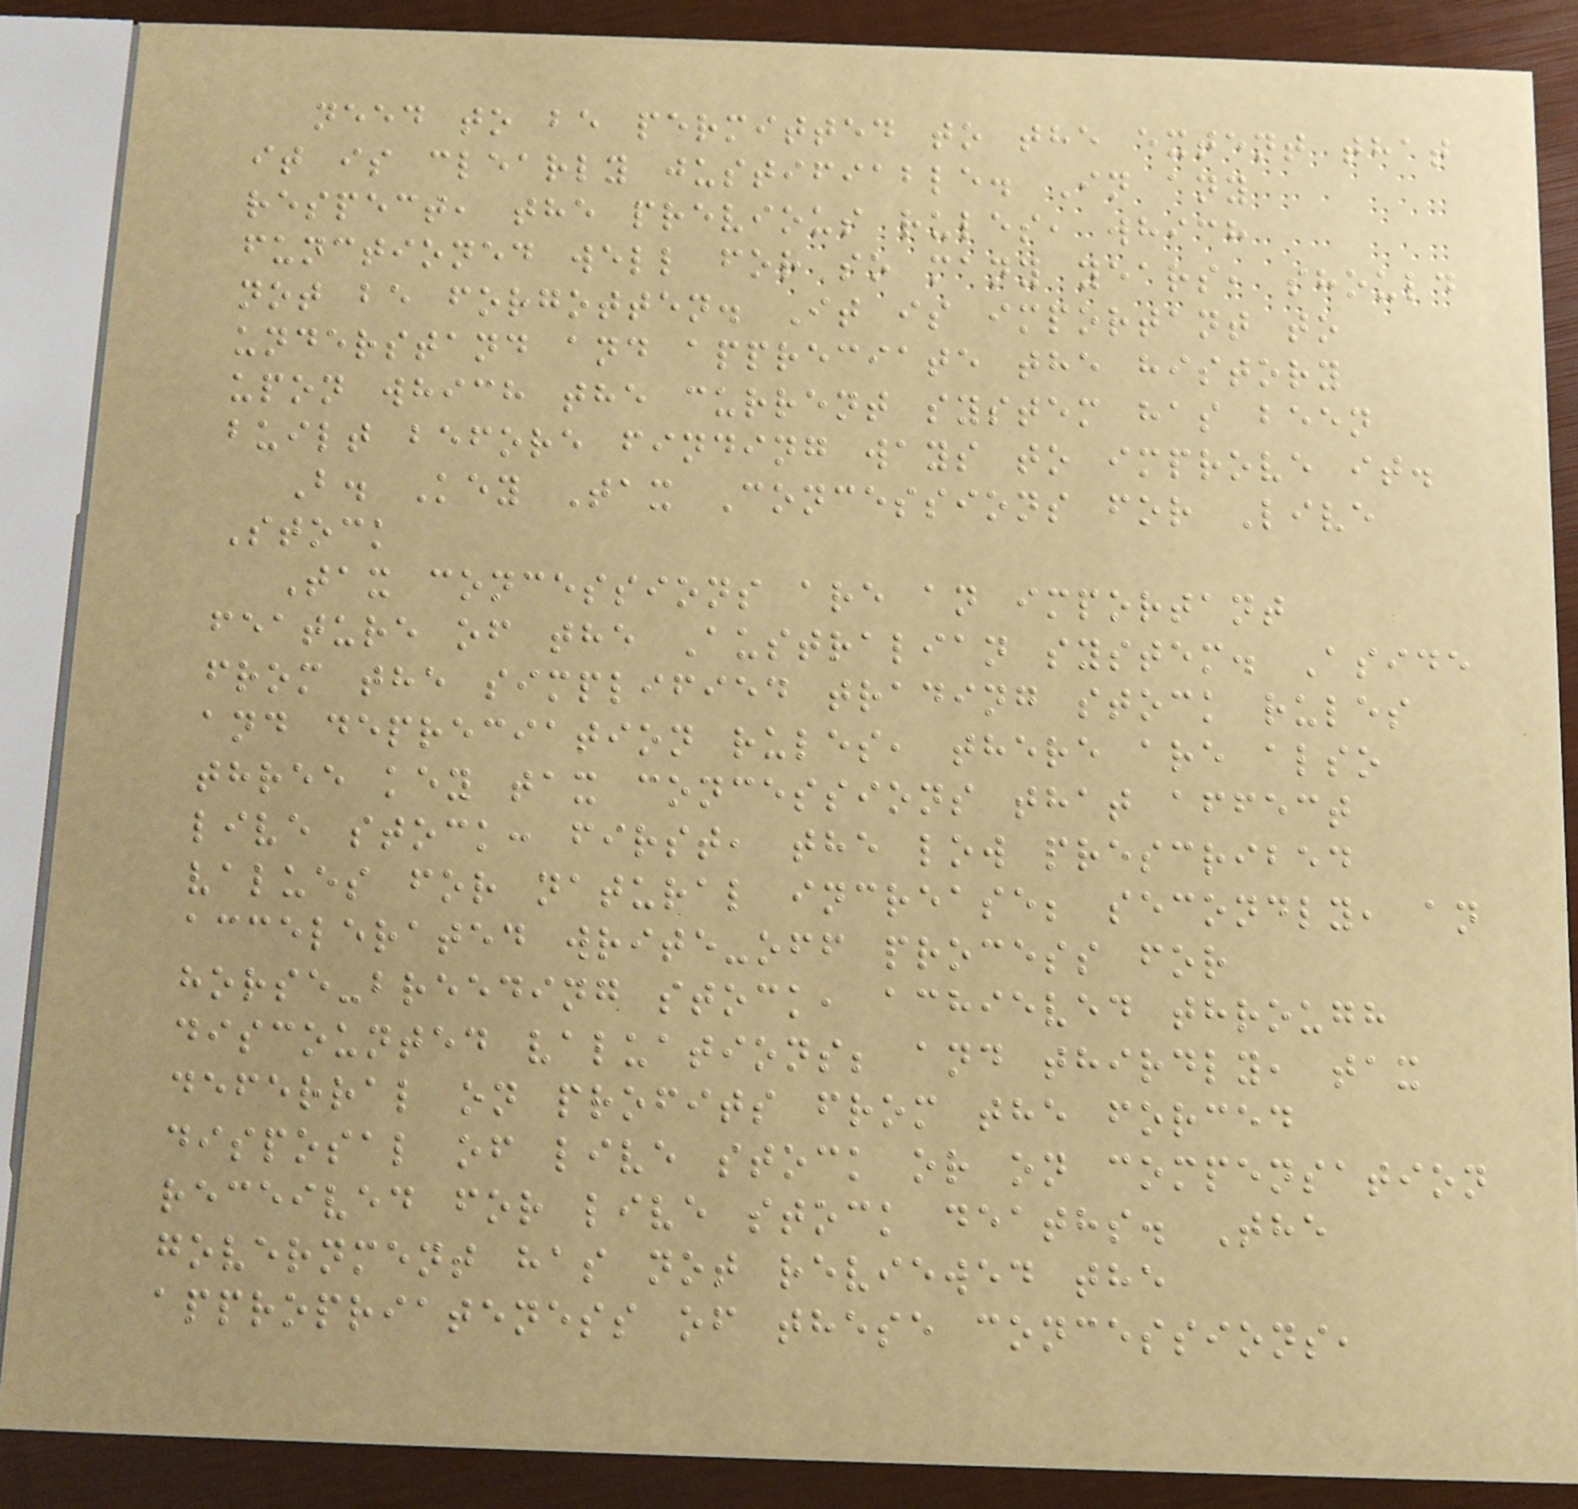need to be permitted to the extent that
it is clearly justifiable. In any
respect, the previous rules, which
functioned well for so many years, should
not be forgotten. It is important to
understand and appreciate the history
upon which the current system has been
built before finding ways to improve it.
B. Key Tax Concessions for Live
Stock
Tax concessions are an important
feature of the Australian system. Aside
from the simplified trading stock rules
and depreciation rules, there are also
three key tax concessions that affect
live stock: first, the low prescribed
values for natural increase; secondly, an
accelerated write-off process for
horse-breeding stock, achieved through
discounted valuations; and thirdly, tax
deferral on profits from the forced
disposal of live stock or on compensation
received for live stock deaths. The
government has not reviewed the
appropriateness of these concessions,
